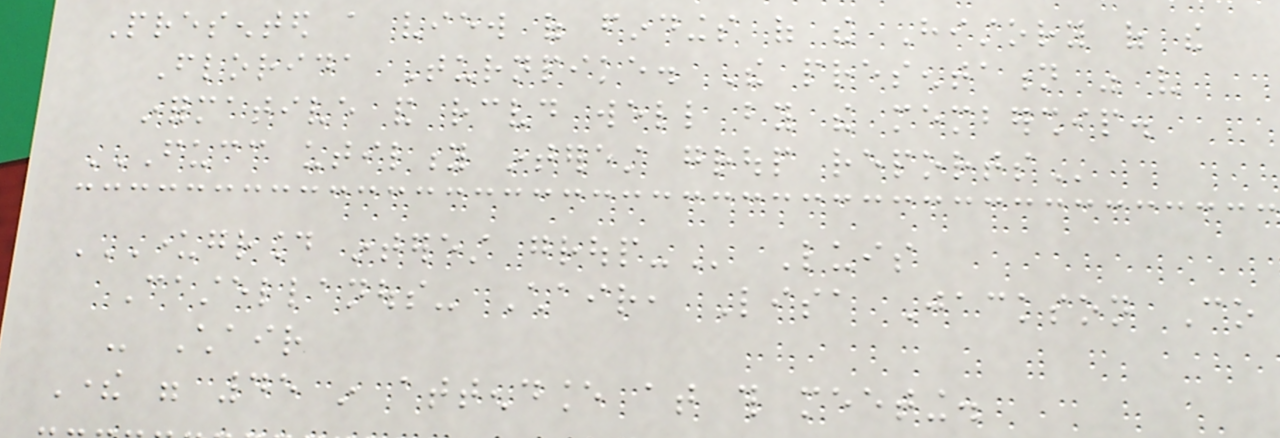Presented a view of findings of the History of the
Florida Turnpike. The presentation was very
informative and received well by the membership.
FUCC UTILITY INTEREST GROUP REPORTS
UNDERGROUND INTEREST GROUP- Luis
Castellanous- Chair, Lisa Jackson Co
- Chair
There were 45 in attendance at this meeting.
